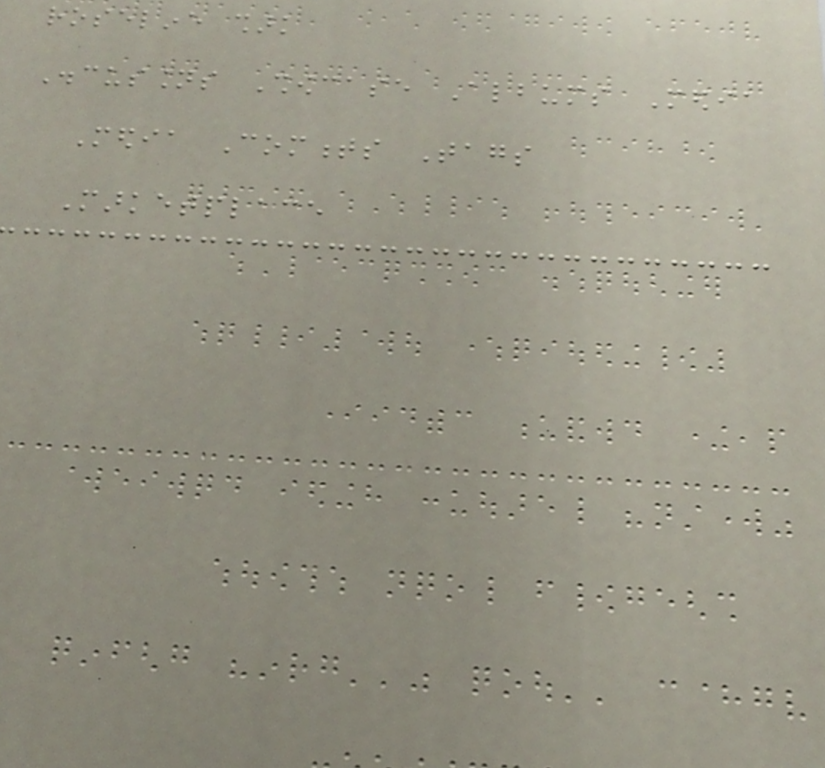roseline shark
Discussions Showcase Albums Media
Media Comments Tags
Marketplace
